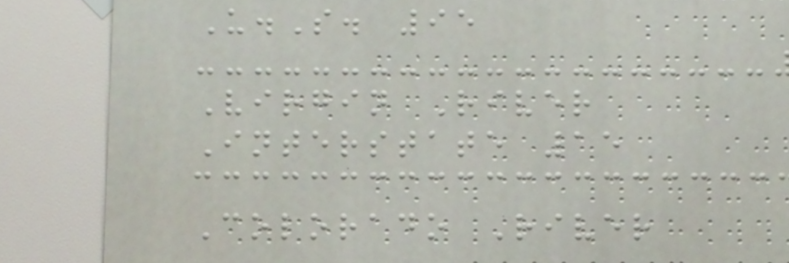U.S. 95
Virgin River
Interstate 15
Colorado River
